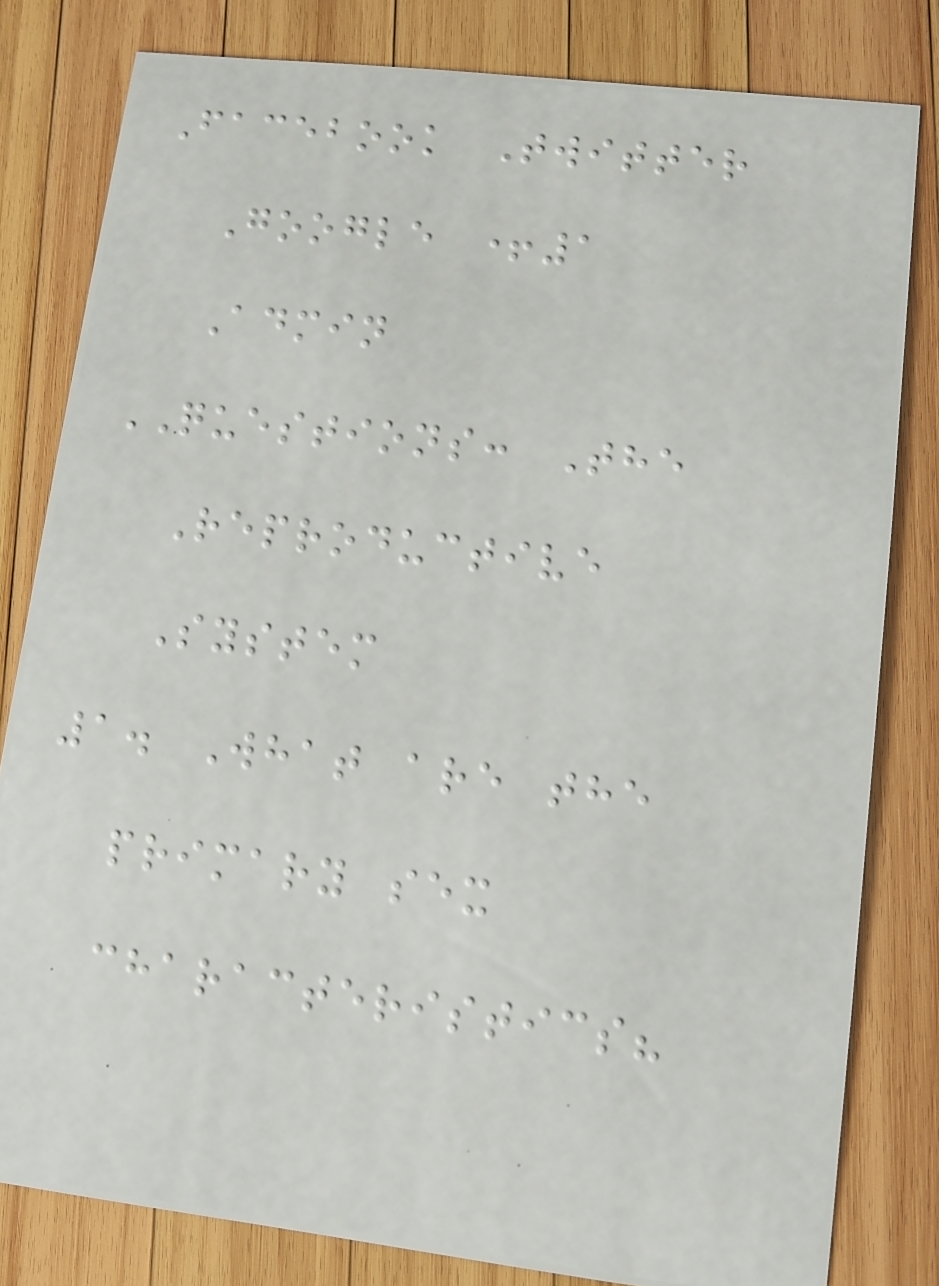Facebook Twitter
Google +1
Admin
QUESTIONS: The
Reproductive
System
1. What are the
primary sex
characteristics?
